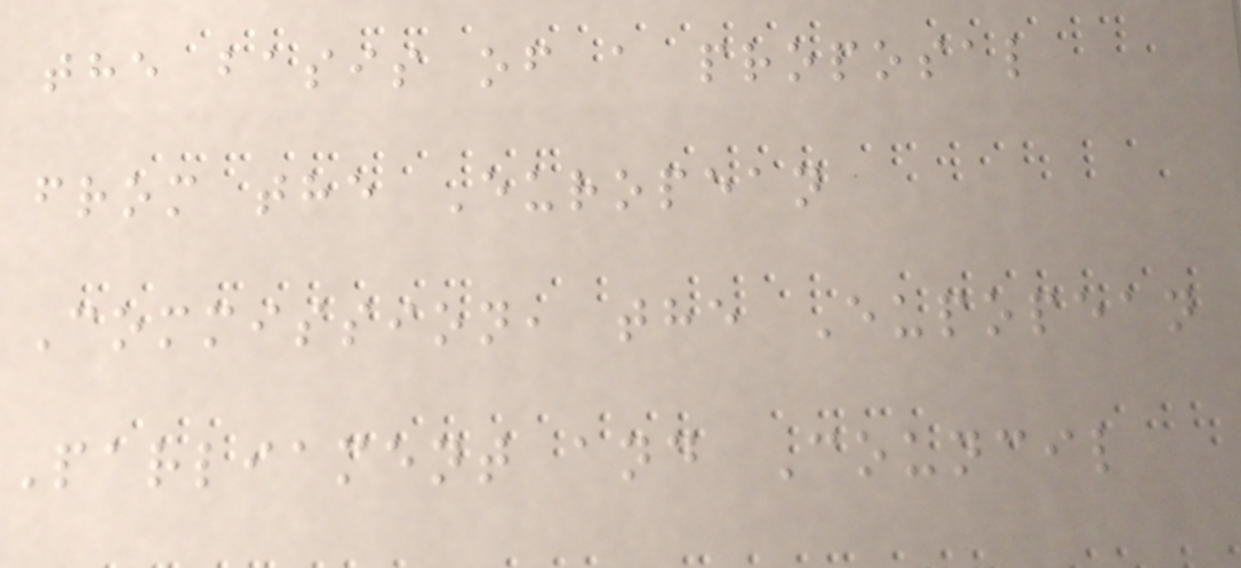the basis of a proposal
from the European
Commission, the Eupopean
Parliament and Council
